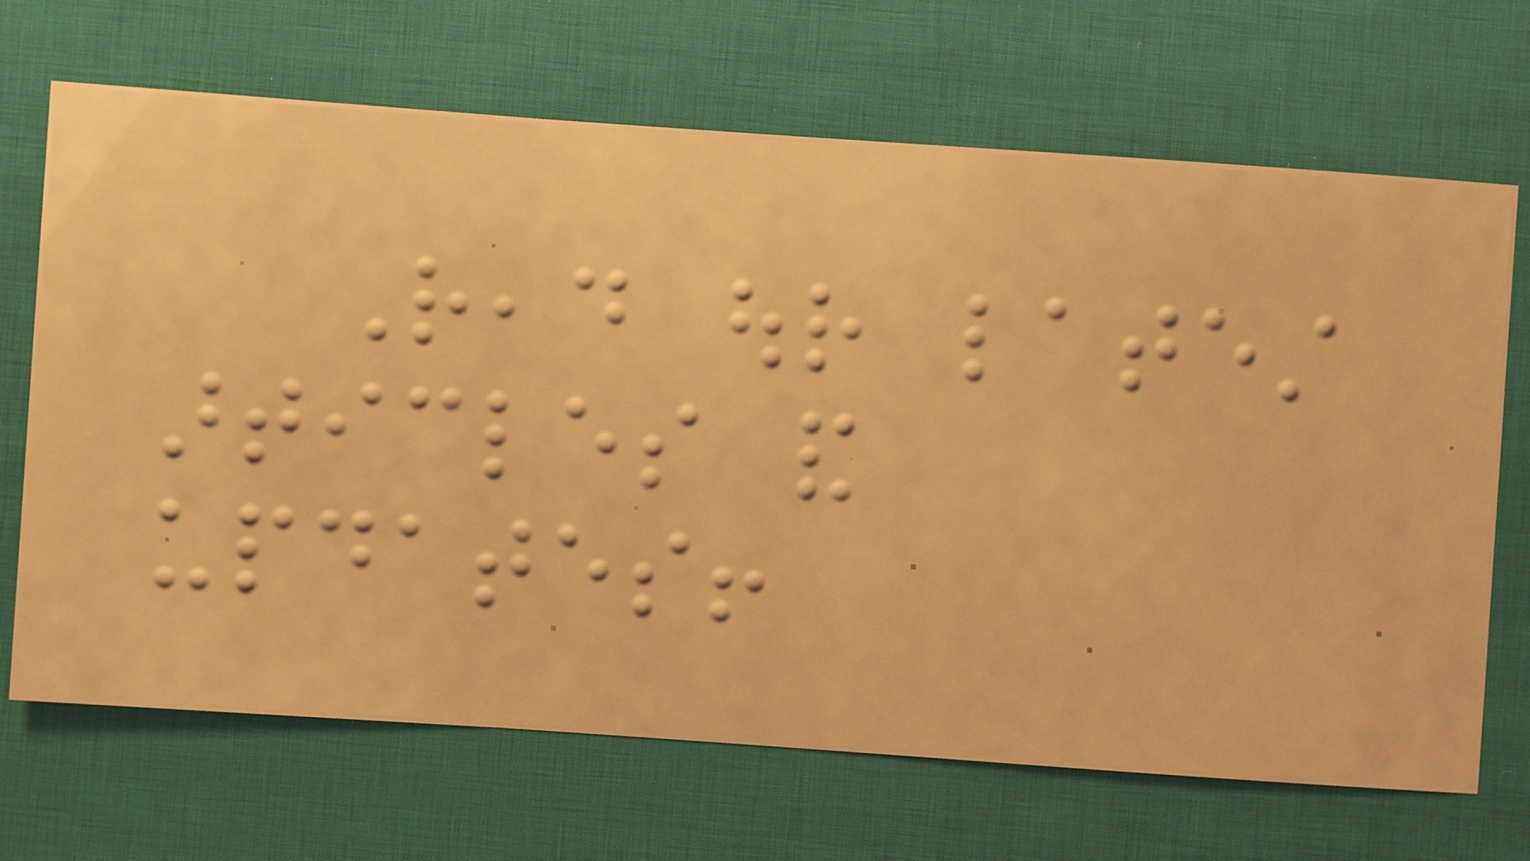Read our latest
articles and
updates!
